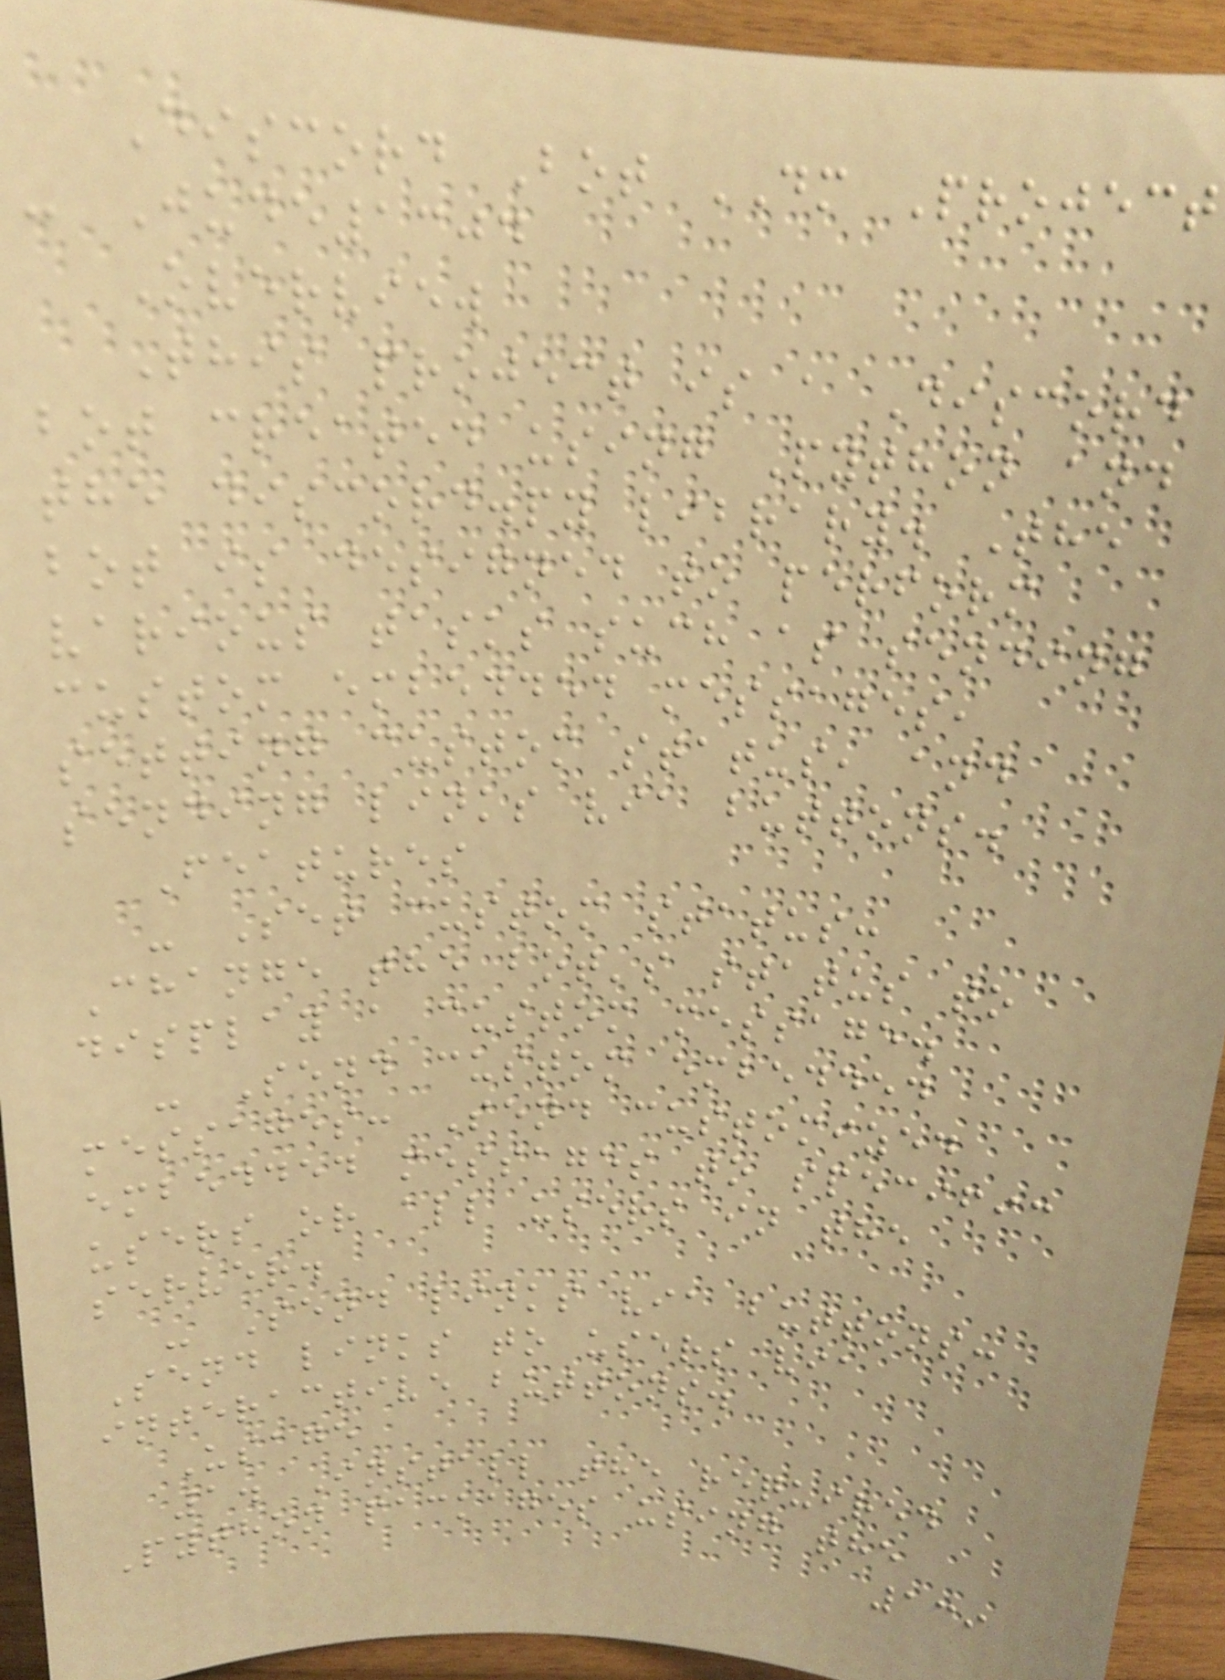Discord Bot DM Project
- Jude1304
Overview
This project is a Discord
bot created using Python and
the discord.py library. The
bot is designed to perform
various tasks such as sending
custom embedded messages,
setting custom status, and
sending links via buttons.
Features
- Set custom status:
Change the bot's status to
display a custom message.
- Send custom embedded
messages: Send customized
embedded messages to specific
users or all users in the
server.
- Send links via buttons:
Send links to users via
interactive buttons.
Usage
1. Install the required
Python packages using the
139
